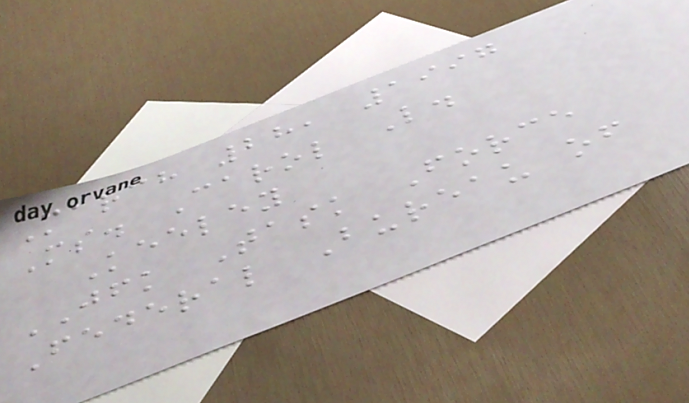March 28, 1997
Ms. Carol L.
Keeley
JFK Task Force
Federal Bureau of
